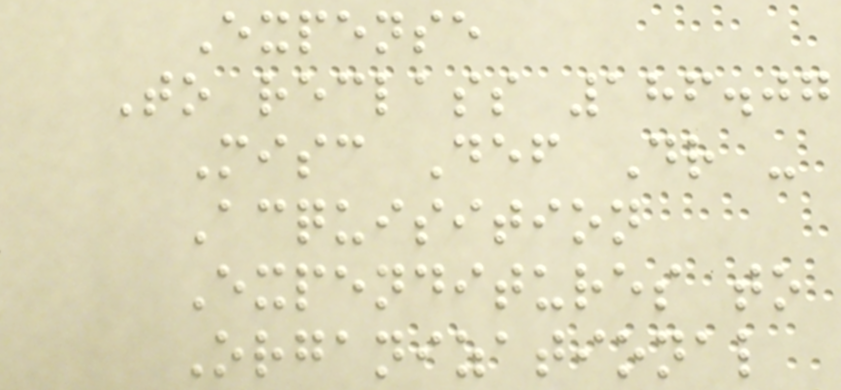Expense
To reclass 186.07
Misc Def Dr -
Acquisition
Expenditures to
Organizational
